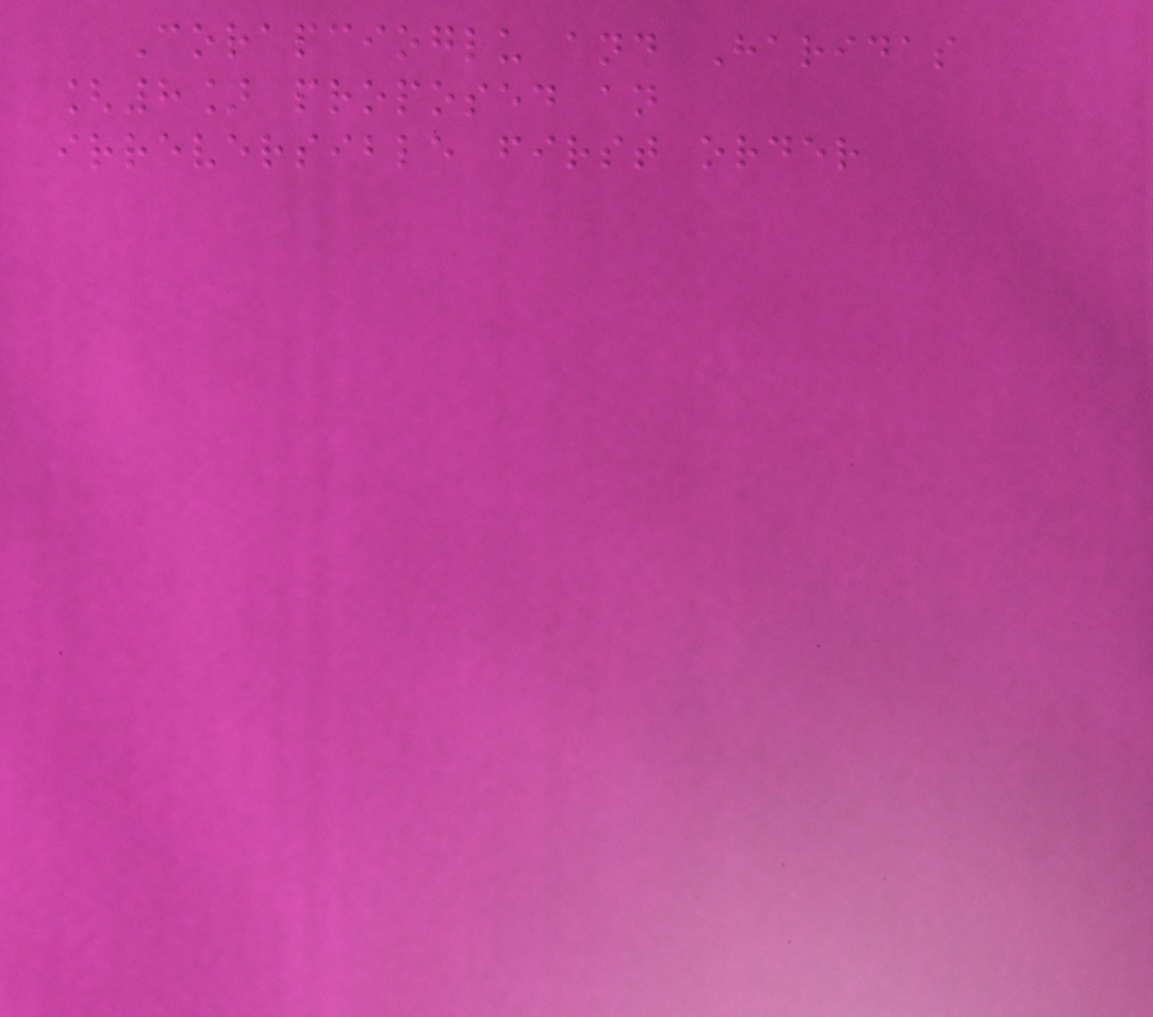Corapcioglu and Haridas
[8] proposed an
irreversible first order
